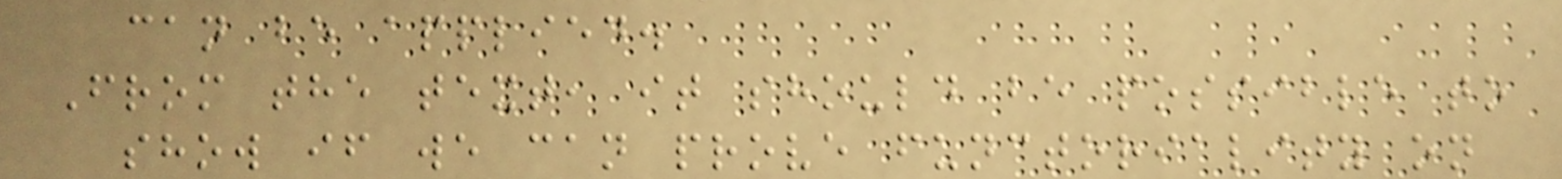can be applied.
From the text, it should be possible to
show if we can prove functoriality on
